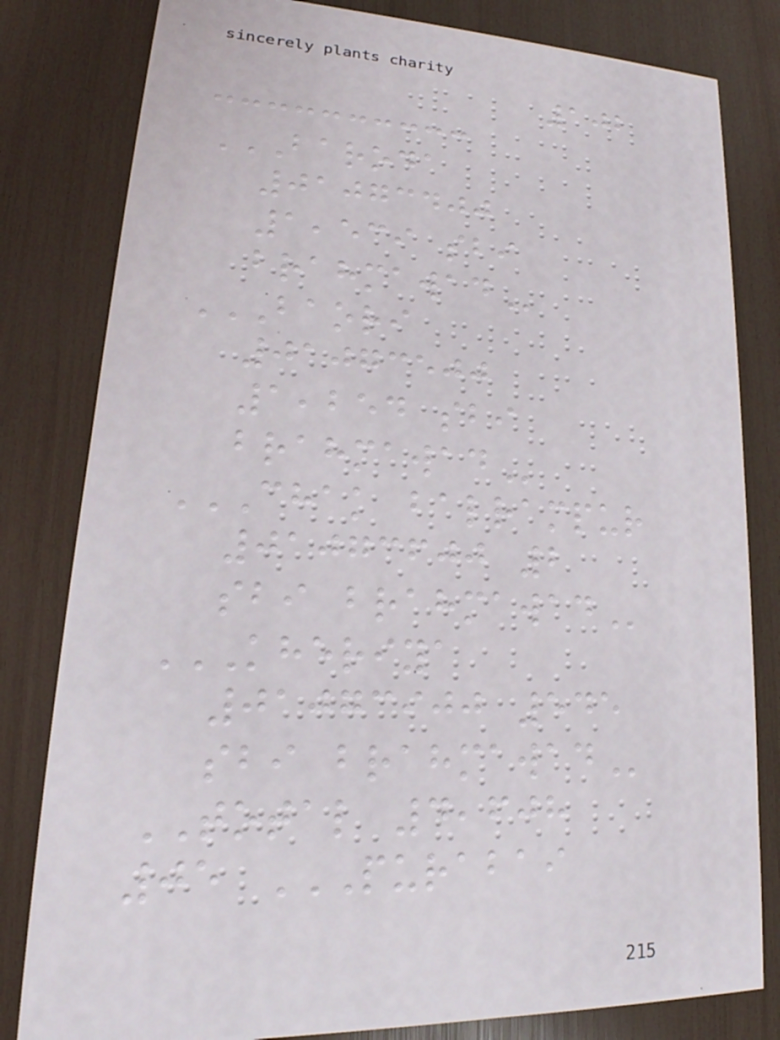102
BARODA
01073400
1,539 SBI
BRAHMAWAD
BAORI
01073500
1,254 SBI
BRAHMAWAD
CHAK BALRAMPUR
01073600 2
SBI BRAHMAWAD
KHERIYA
01073900 545
SBI BRAHMAWAD
TOTAL 4,608
05 PURABAI
